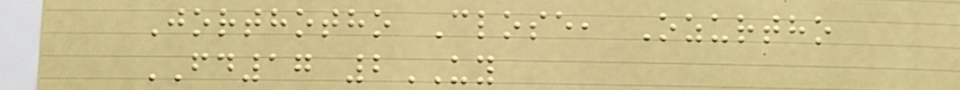Jorthotho Close, Ozurtho
FD17 2UY
